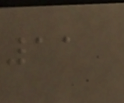11
